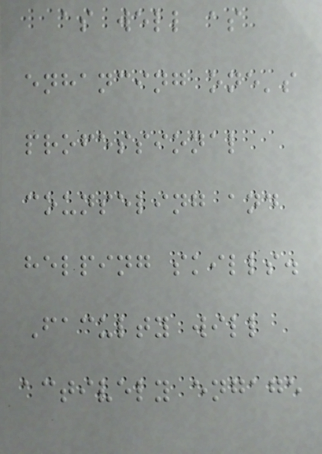as well as
enhancing one's
professional
counseling and
helping skills.
Faculty will
actively engage
